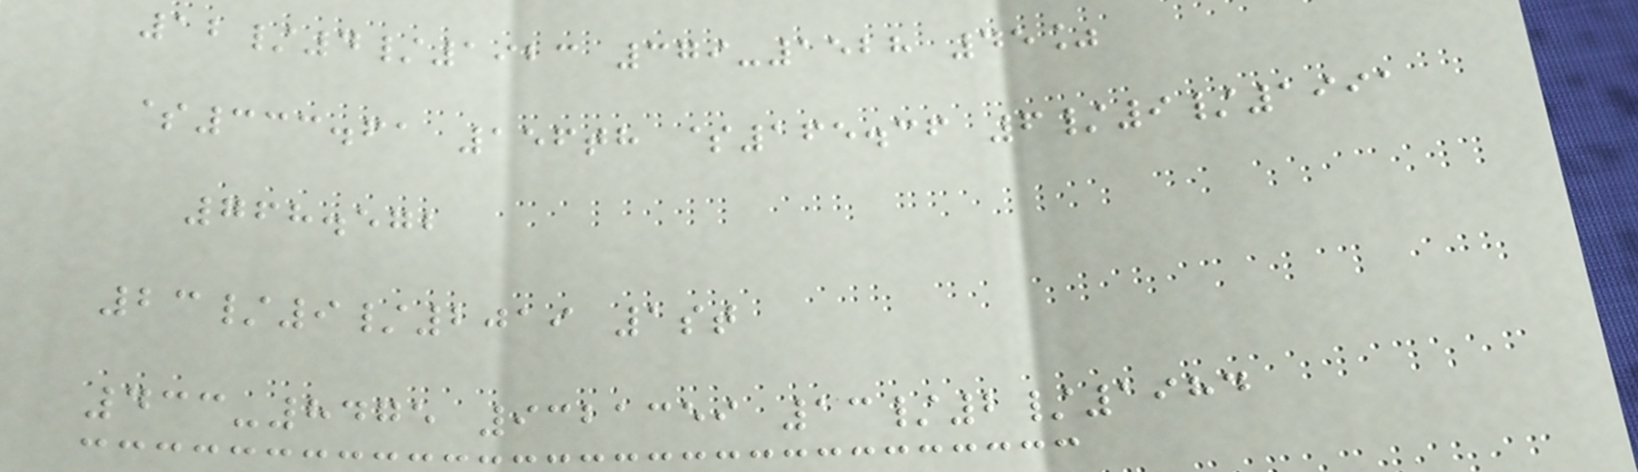12/4/1923 379-1528 45%
$333.61 156th $165.36 6/9/1991
768.572
23/9/2019 1st
433-8475 9321359 13/2/1984
